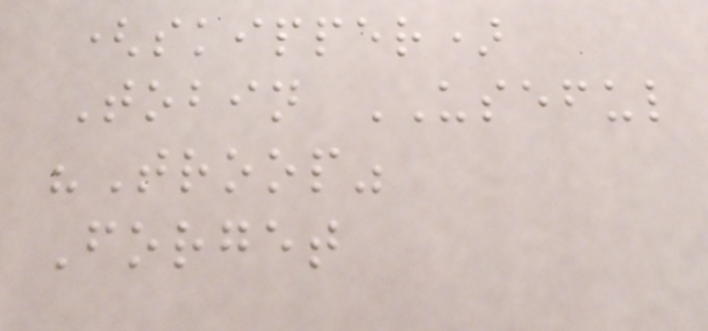(skipper)
Tobin USEFUL
"Troop"
Forget
